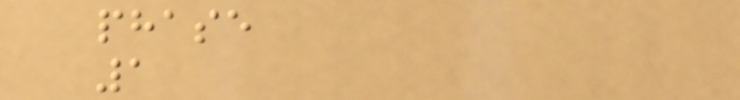phase
1
